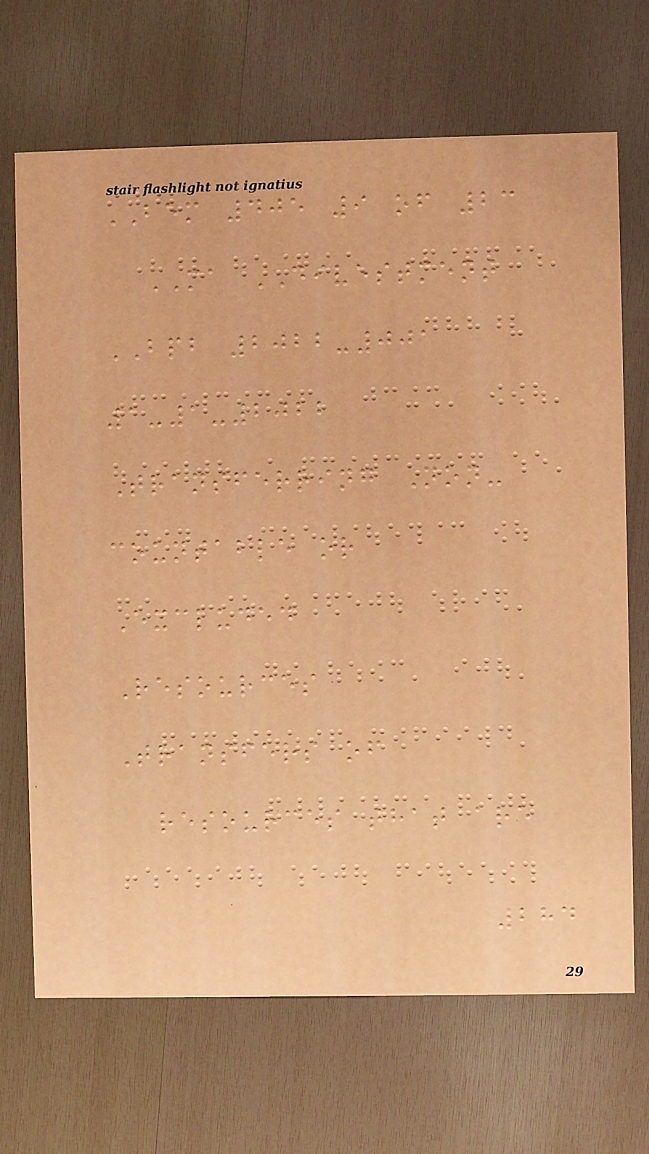BEM 405 9 of 23
MA DIVESTMENT
BPB 2022-001
1-1-2022
Transferring Non-
countable or
Excluded
Resources
Transfers of
resources that are
284
